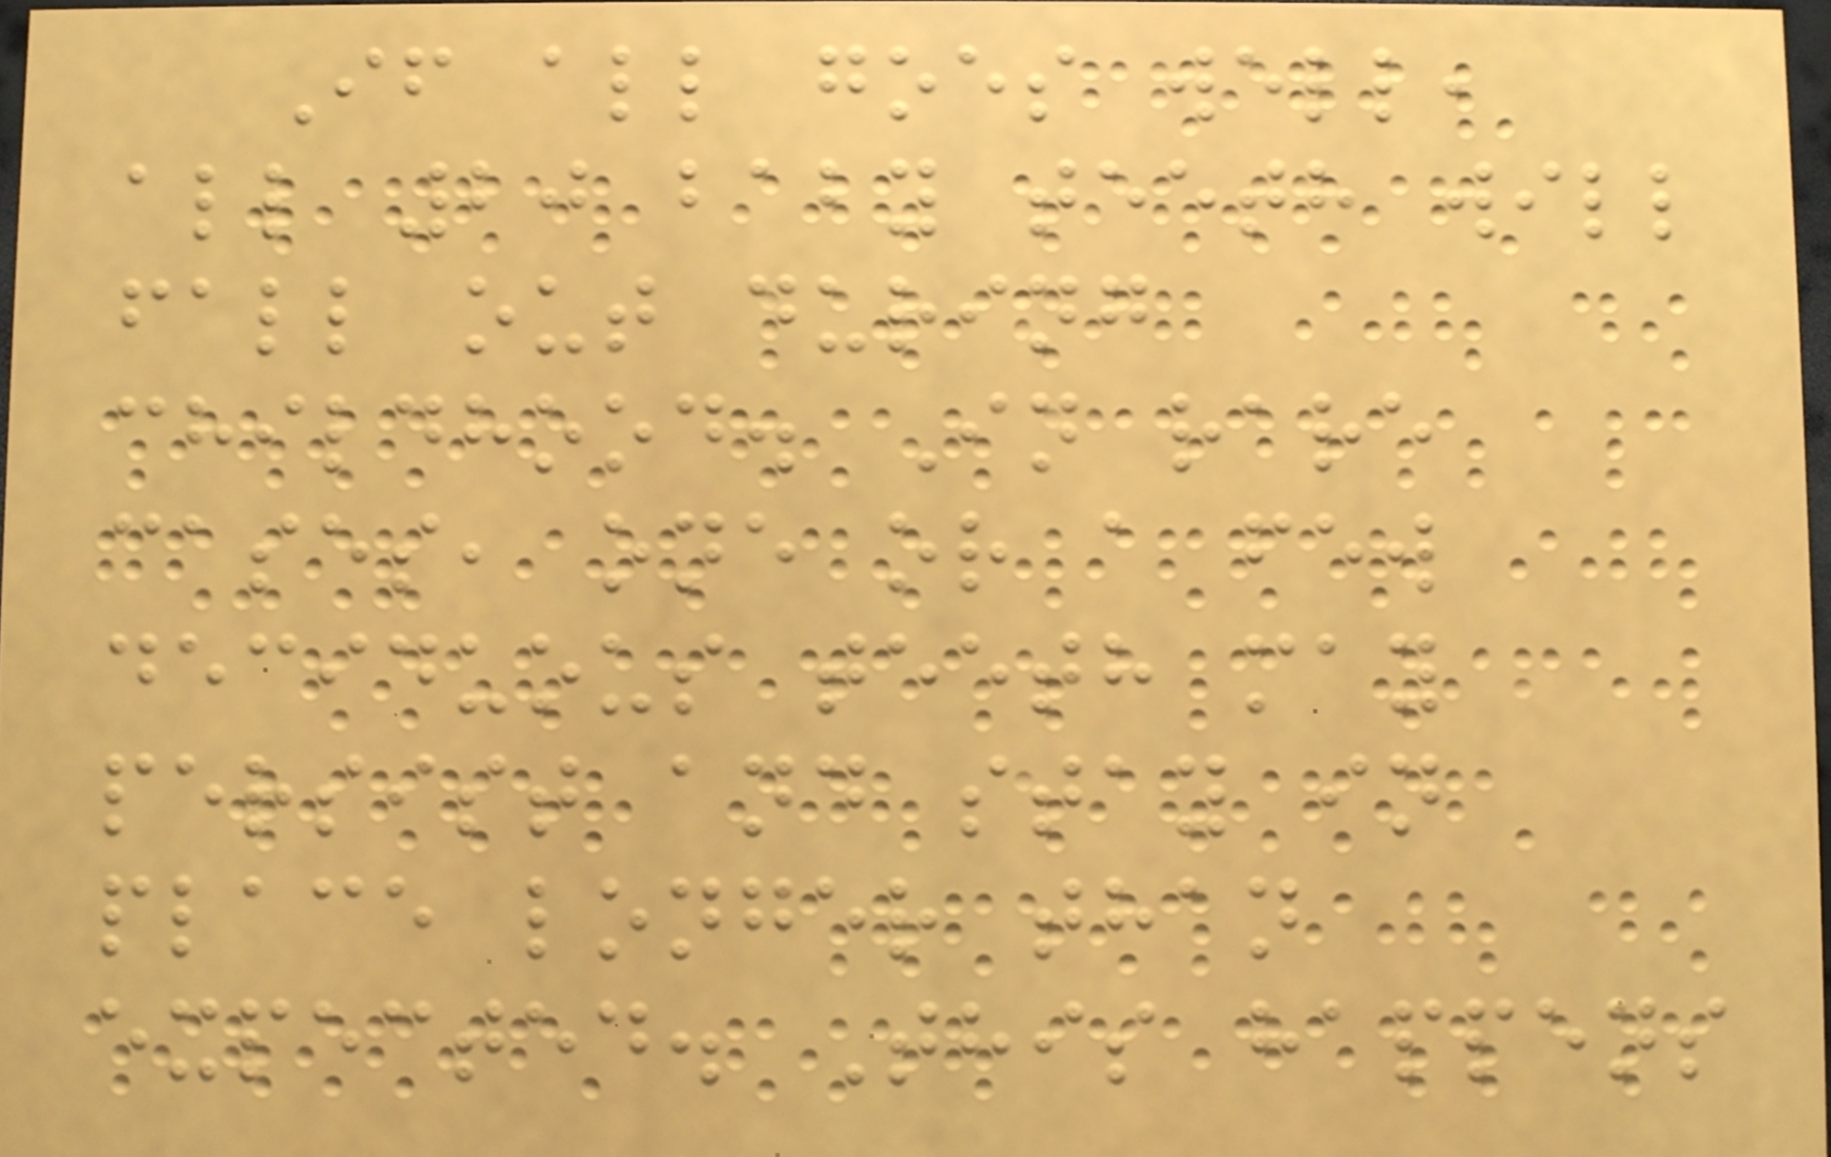If all goes well,
all 20 baby teeth will
fall out during
childhood. In rare
cases, one or a few
deciduous teeth may
persist and stay in
place longer than
expected. This happens
